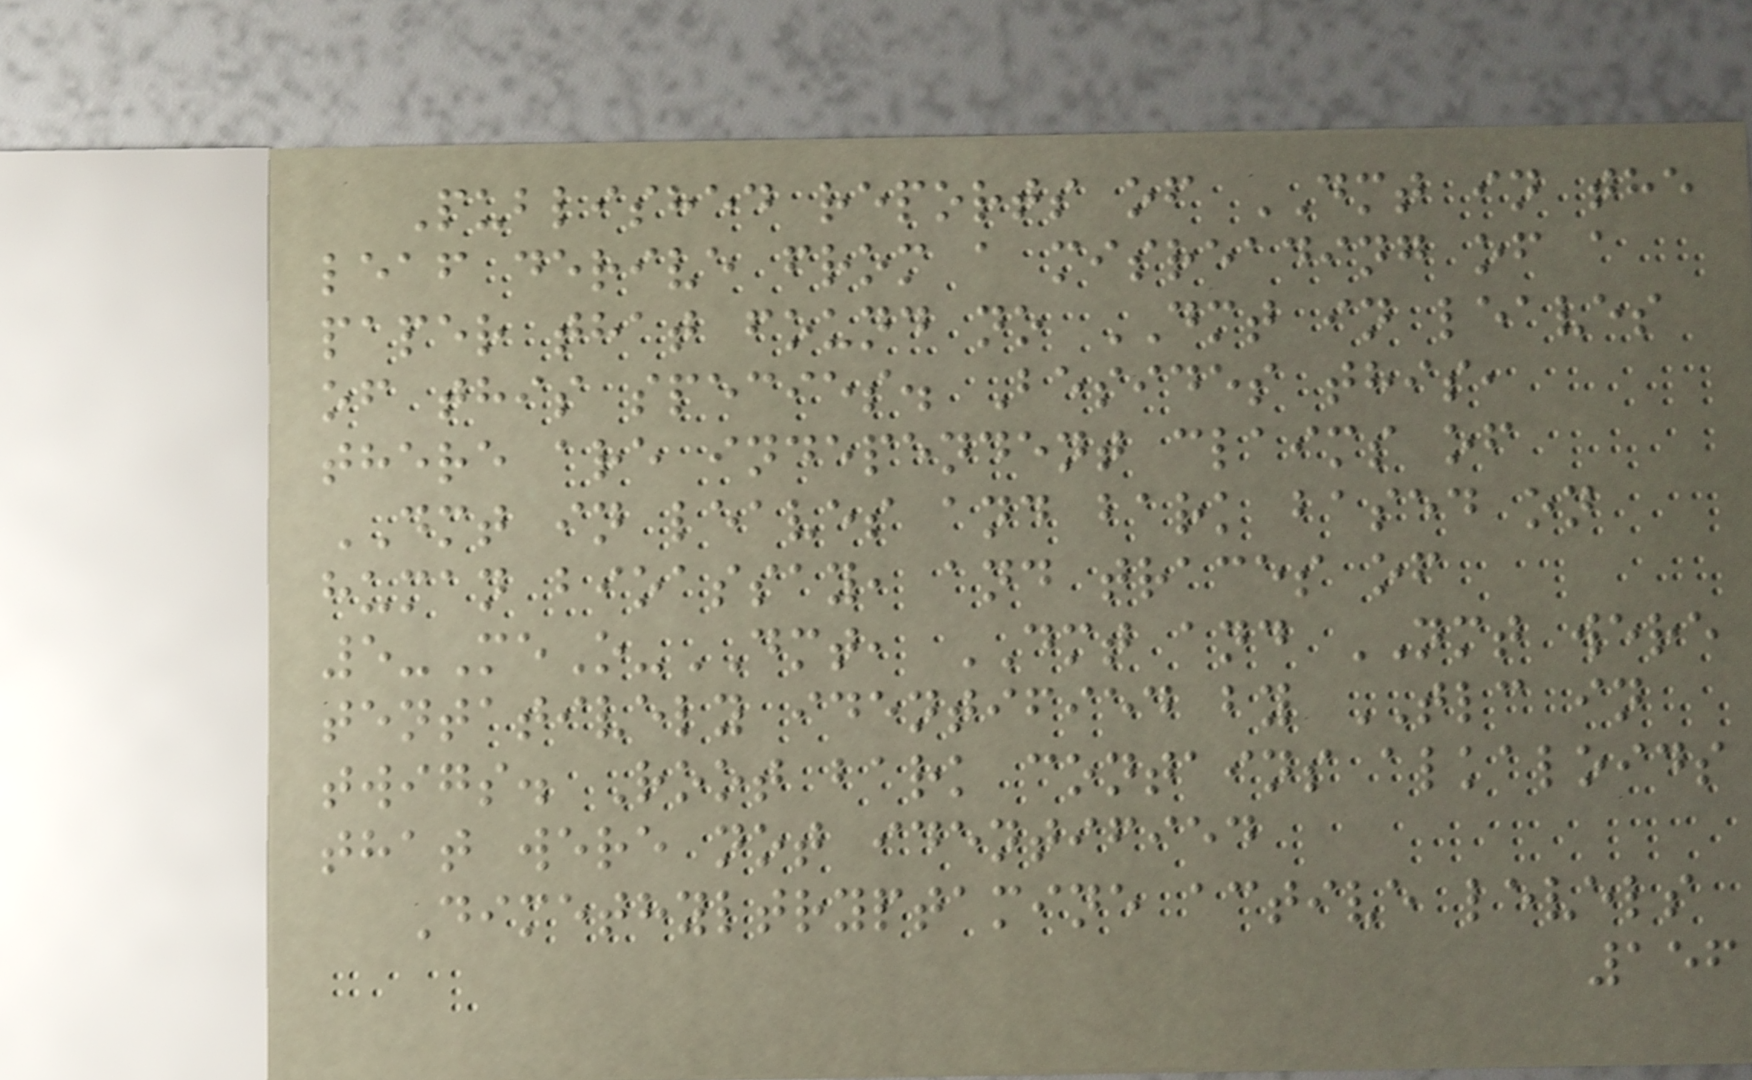Published reports of DMT in the
leaf derive from a misreading of a
paper that found no DMT in leaves
of this species. Besides this,
there are independent claims of
DMT in leaves and bark based on
human bioassay, and traces of
5-MeO-DMT, DMT and NMT were
tentatively identified by TLC in
twigs. Root bark contains alkaloids
that were not identified
Dimethyltryptamine active levels
156
